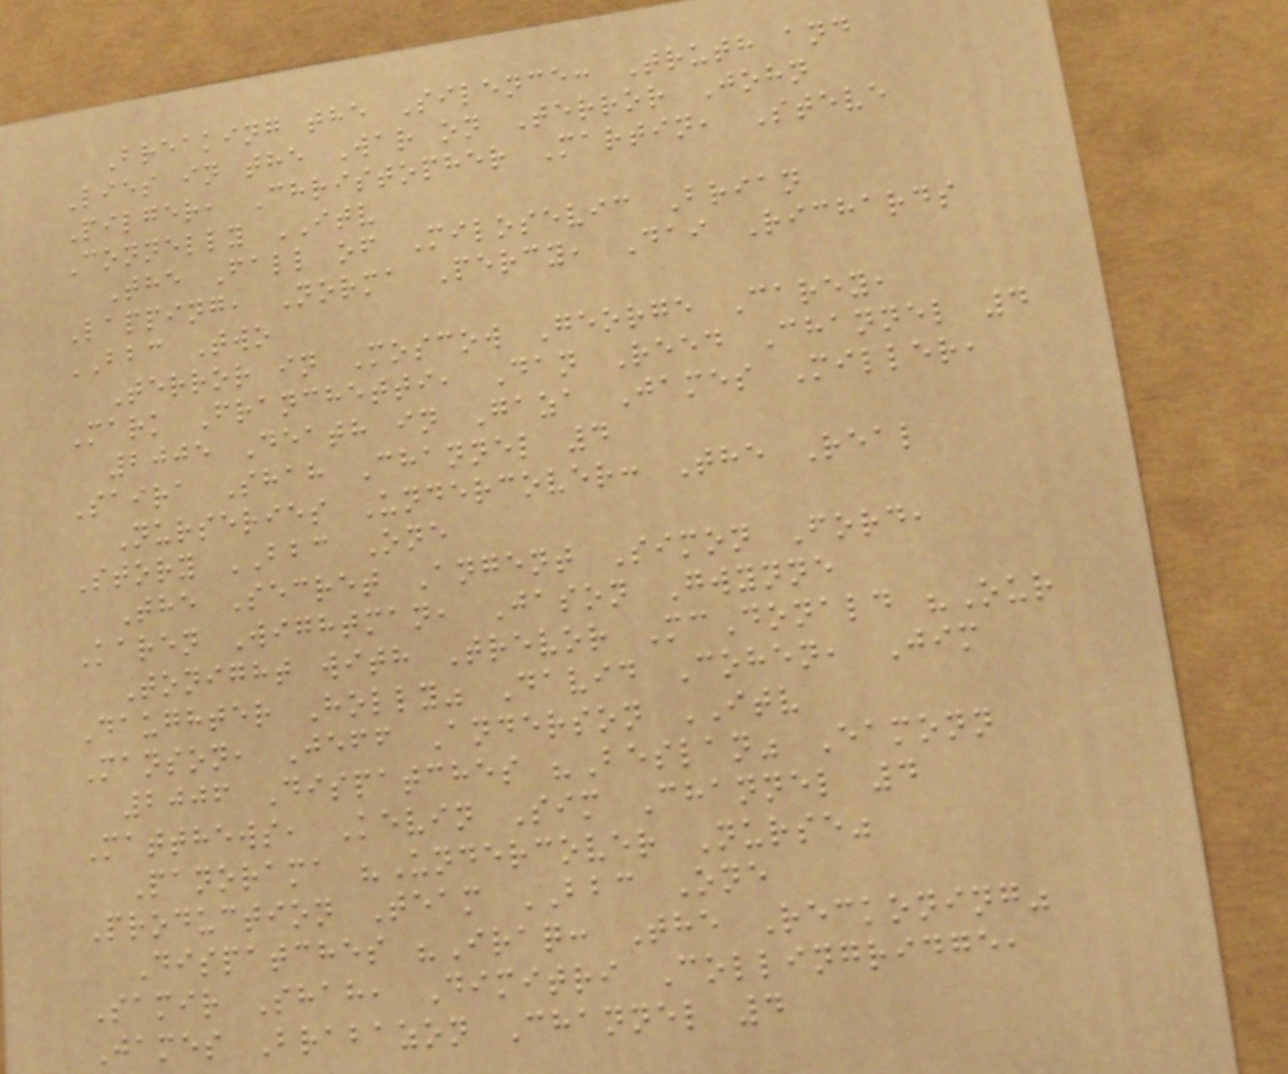Breaking the Silence: Truth and
Lies in the War on Terror John
Pilger, Christopher Martin, Steve
Connelly ITV
The Fall of Milosevic Brian
Lapping, Norma Percy, Dai Richards
BBC Two
Terror in Moscow George Carey,
Mark Franchetti, Dan Reed Channel 4
2005 Death in Gaza James Miller,
Saira Shah Channel 4
Nurseries Undercover: The Real
Story BBC One
The Secret Angent Simon Ford,
Karen Wightman, Jason Gwynne
Tonight with Trevor McDonald "Our
Daughter Holly" David Cohen, Jim
Manson, Jeff Anderson ITV
2006 Dispatches "Beslan" Eamonn
Matthews, Kevin Sim Channel 4
Panorama "Undercover Nurse"
Production Team BBC One
Dispatches "Iraq: The Reckoning"
Samir Shah, Dimitri Collingridge,
James Brabazon Channel 4
